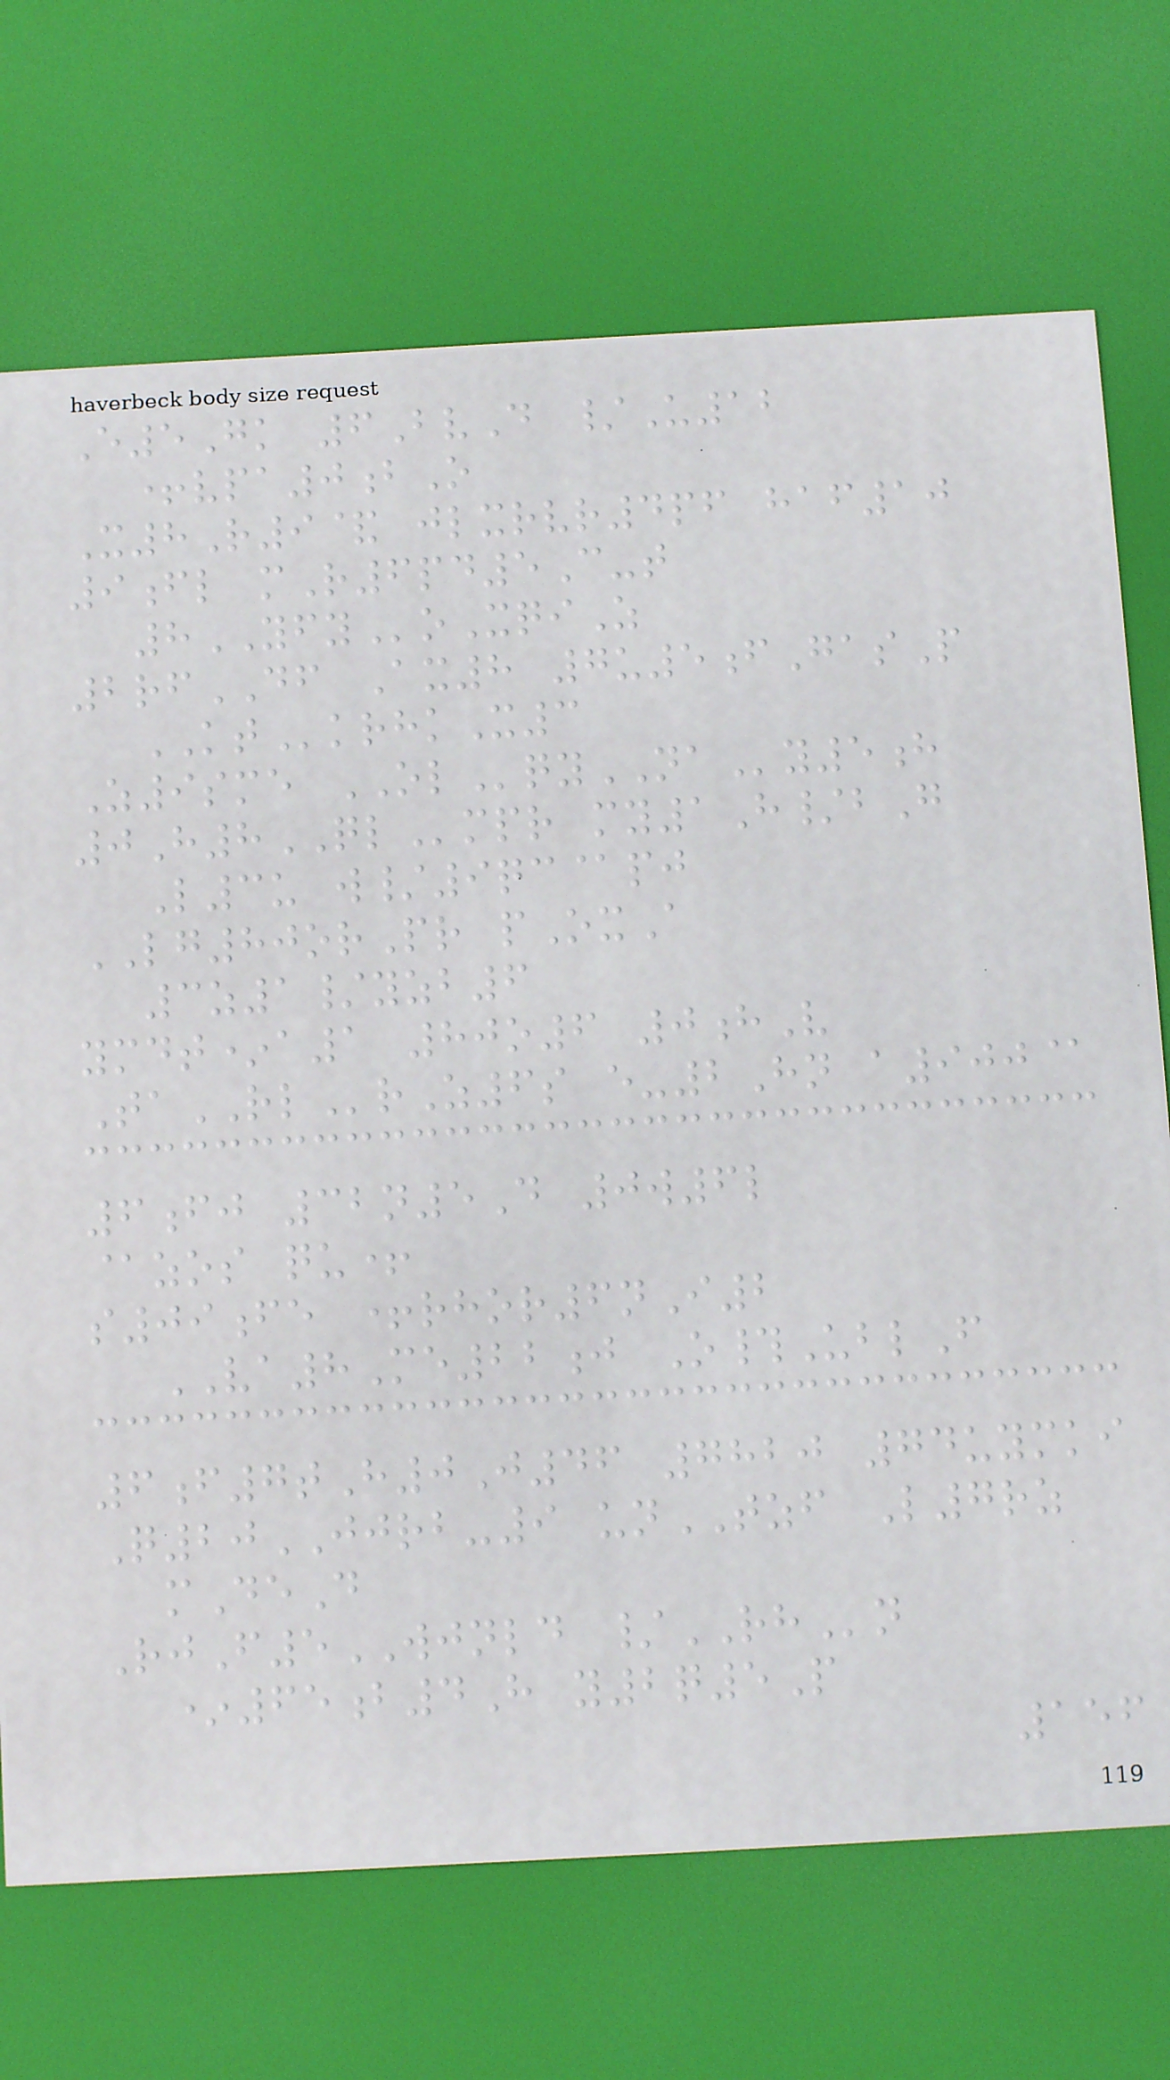E5Gk 6BvD /U12
+vpa0bO
X8R9& jlxrvr4pf haf10
9fl mR6pd5C-t
8YFYoXqiZ
2rfDF Ax8 7u5fGasP
KTkrhkX3
Z9sme OLqyNAy5h
0H8QLmpr my1H/bG
L3u w/9qc@pj
LG80orPr pOxA
3z1/yzb6
ymdt*a1 80o6 0hV
TaRLrZ6s e-2Hn a900@
6fj 32n5D 0w6l
@zos qu+
s09fe +rhor6nI2
VA8Me22j O#UblF
6f7tH0J46 7820 74uymki
Q20JJRB-9 unTZF L7rz
mDeD
RjF5WJNLD /RHn
*65b4H y2q5P
156
